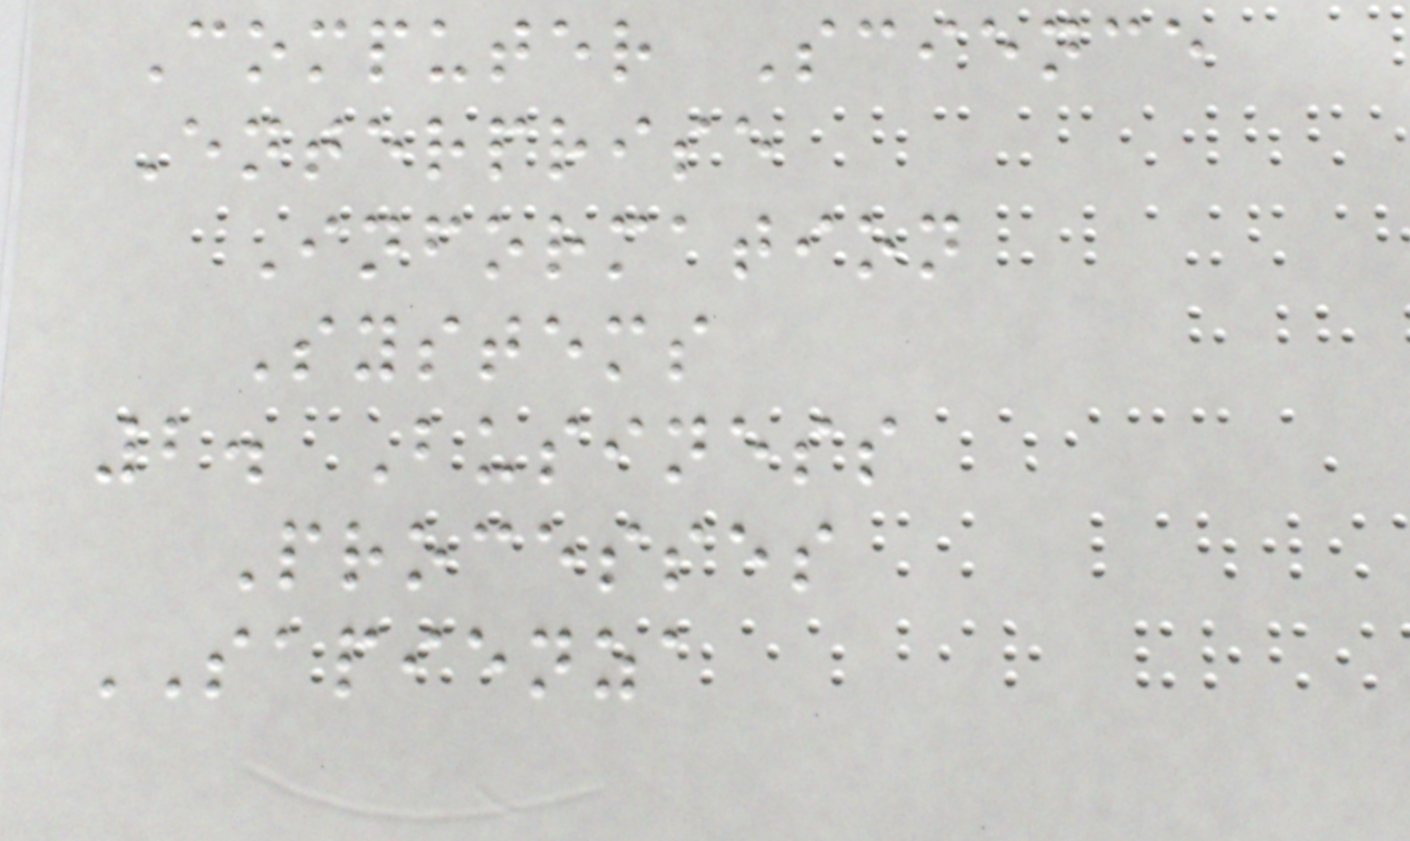Computer Science
Enterprise
Information
Systems
2. Business
Processes
SAPIENZA
